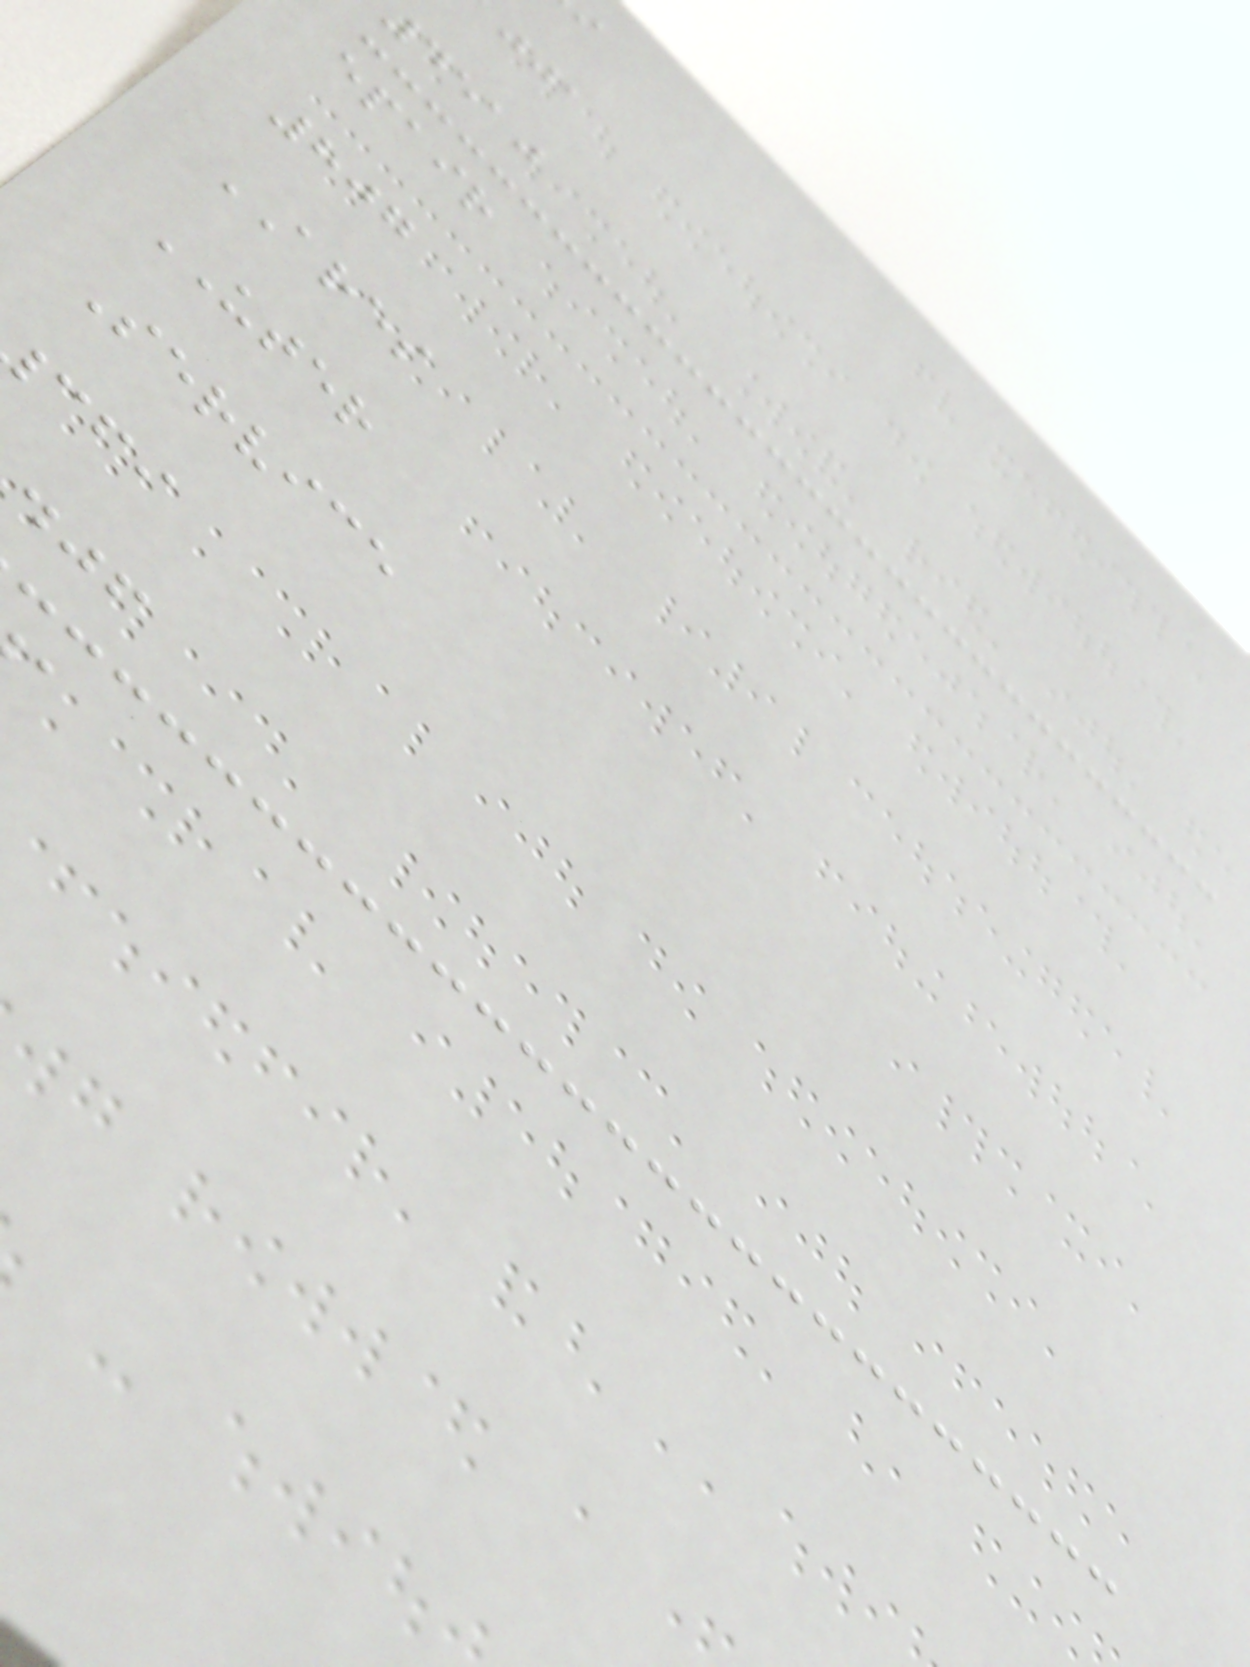4510
epair
807
ARES
UTER
Service
